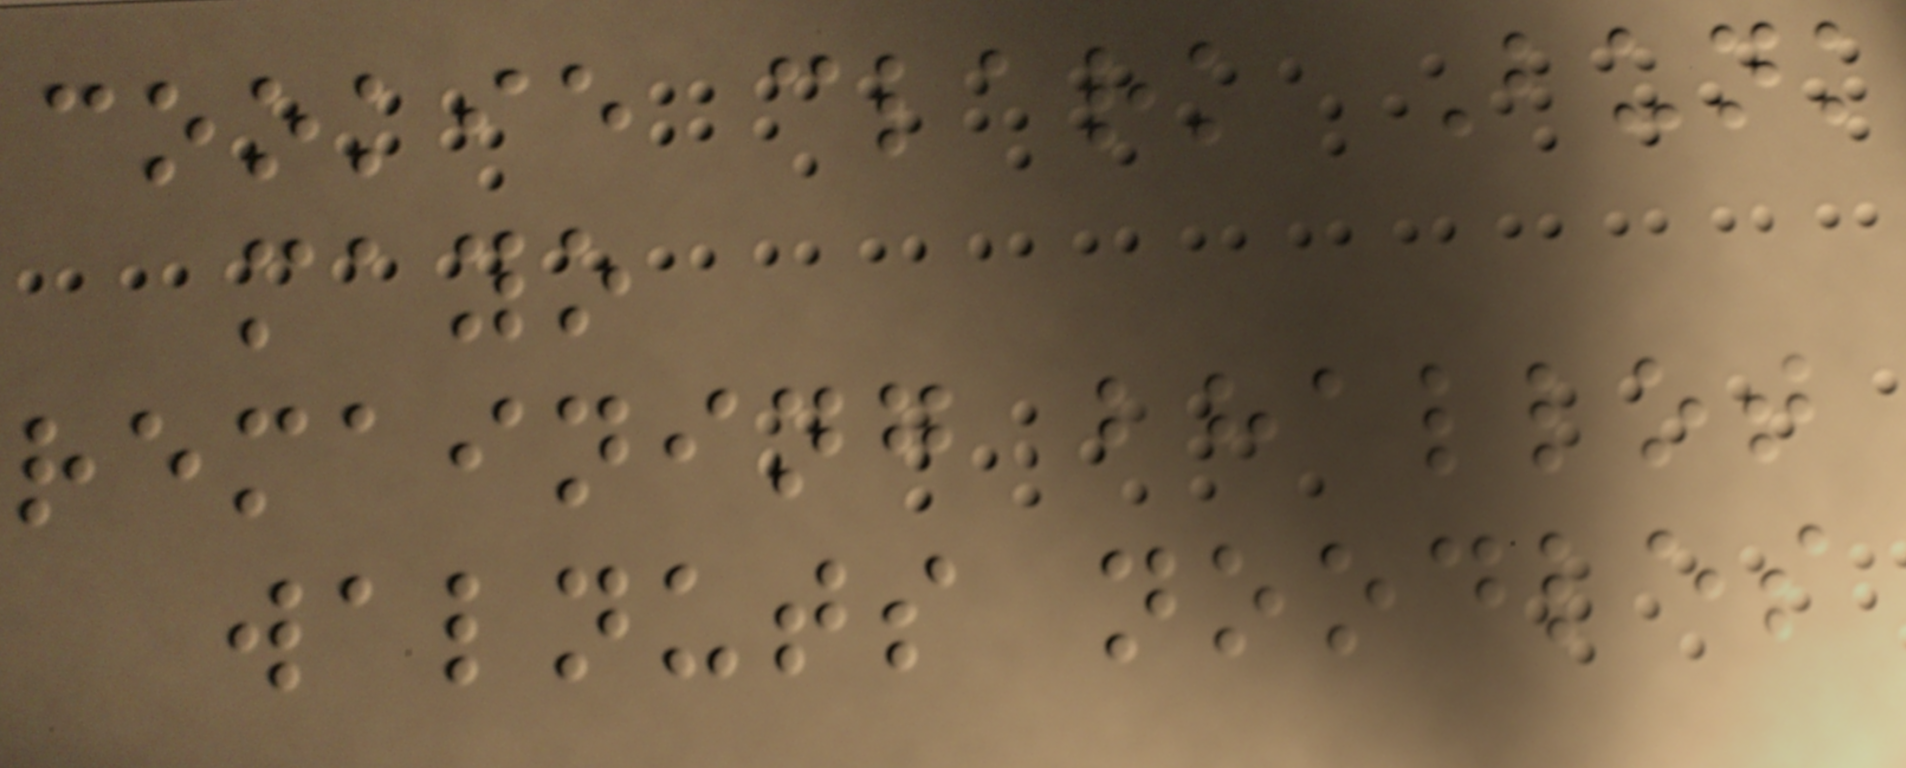cookie clark Bunk
mayo
remaining bhallot
walnuts noodles
